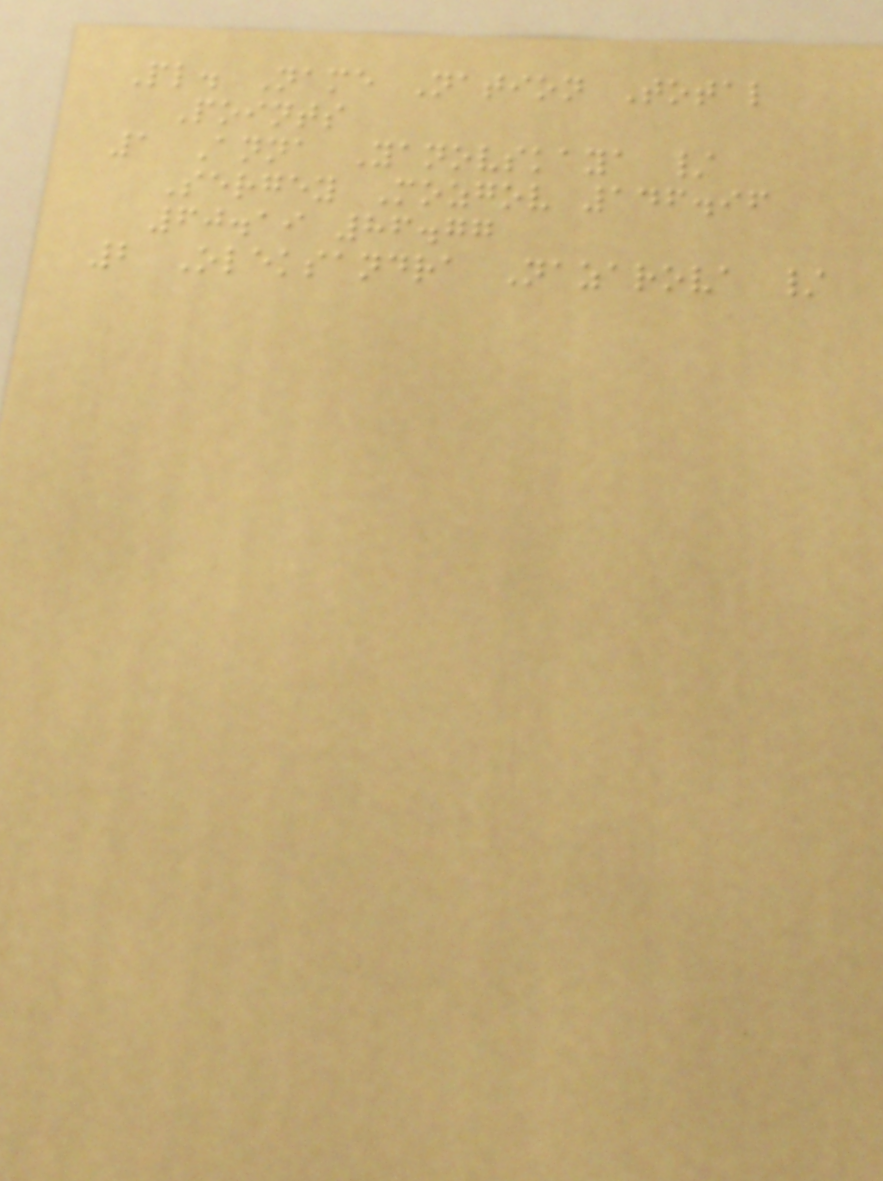Pl. Name Nation Total
Points
1 Anna Yanovskaya /
Sergey Mozgov 146.96
60.19 86.77
2 Oleksandra Nazarova /
